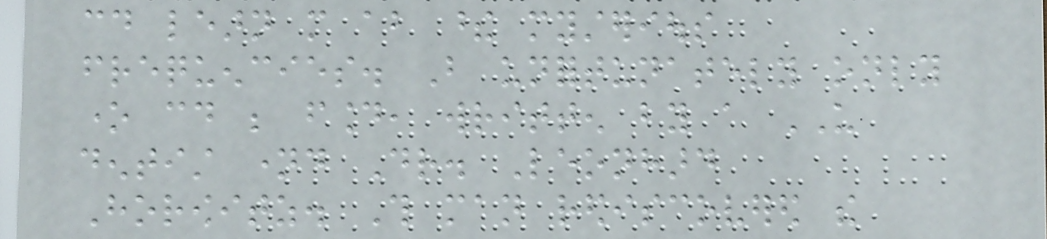could learn more about these mysterious
frequencies. But unfortunately only
one could be found, written by a US
dentist named Dr. Leonhard
Horowitz. This man rediscovered the
